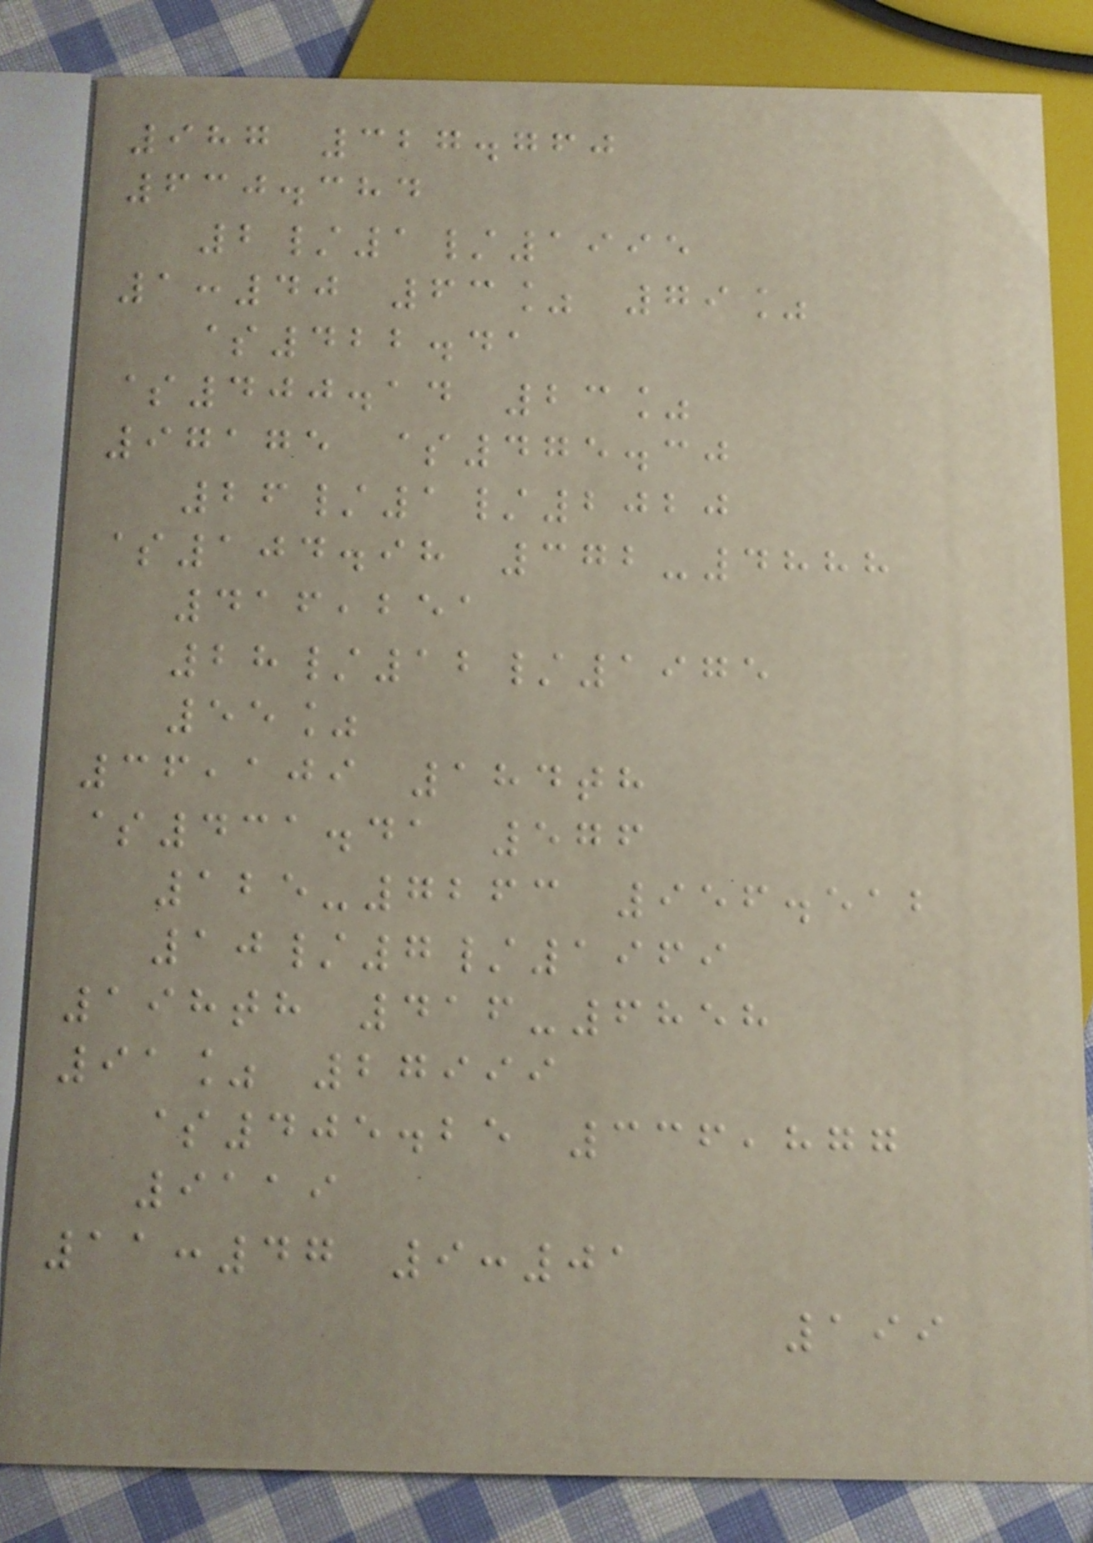987 327.760
630.384
2/1/1995
1:40 63% 79%
$422.41
$400.14 23%
97175 $475.30
26/1/2020
$104.98 372-4888
416,251
28/12/1975
55%
36,109 184th
$431.41 576
125-7263 956.512
10/7/1969
198th 416-6858
91% 27999
$405.25 336,877
9119
11:47 9:01
199
